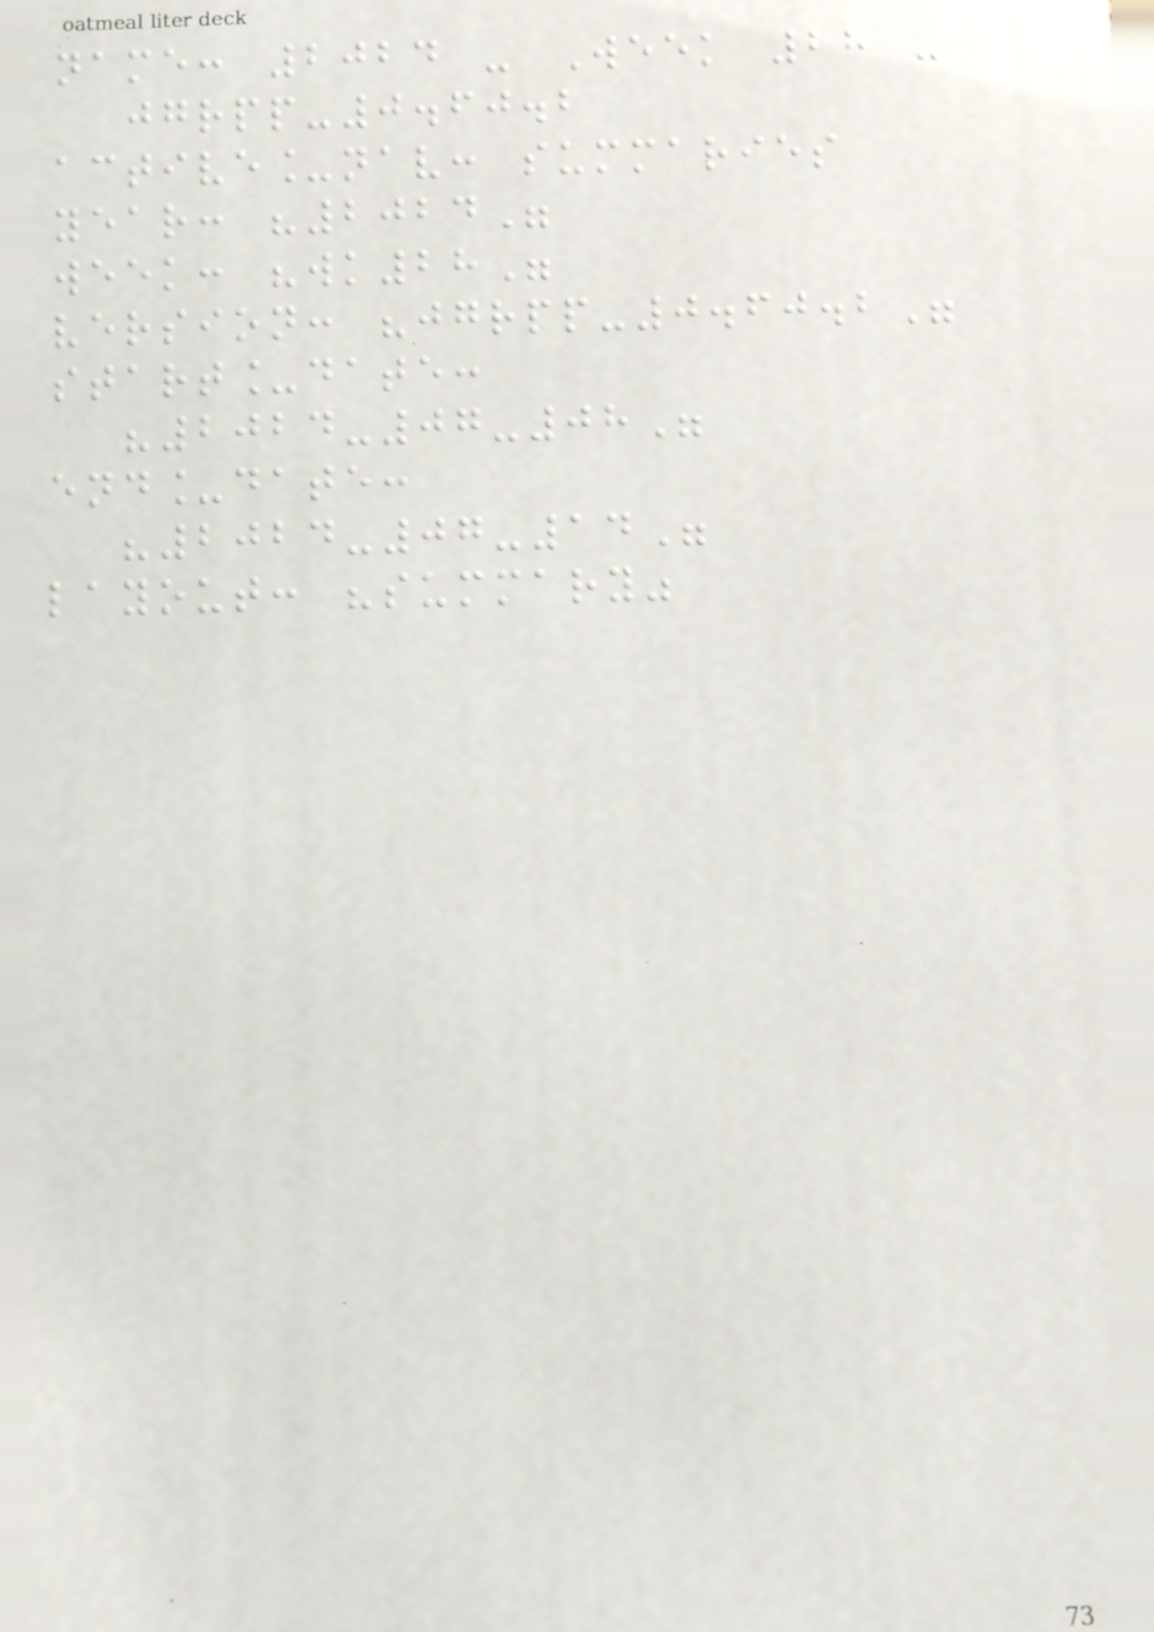name: 2024 - Week 28 -
jgrpp-0.60.2
active_nav: summaries
year: "2024"
week: "wk28"
version: "jgrpp-0.60.2"
start_date:
"2024-07-08"
end_date:
"2024-07-14"
layout: "summary"
